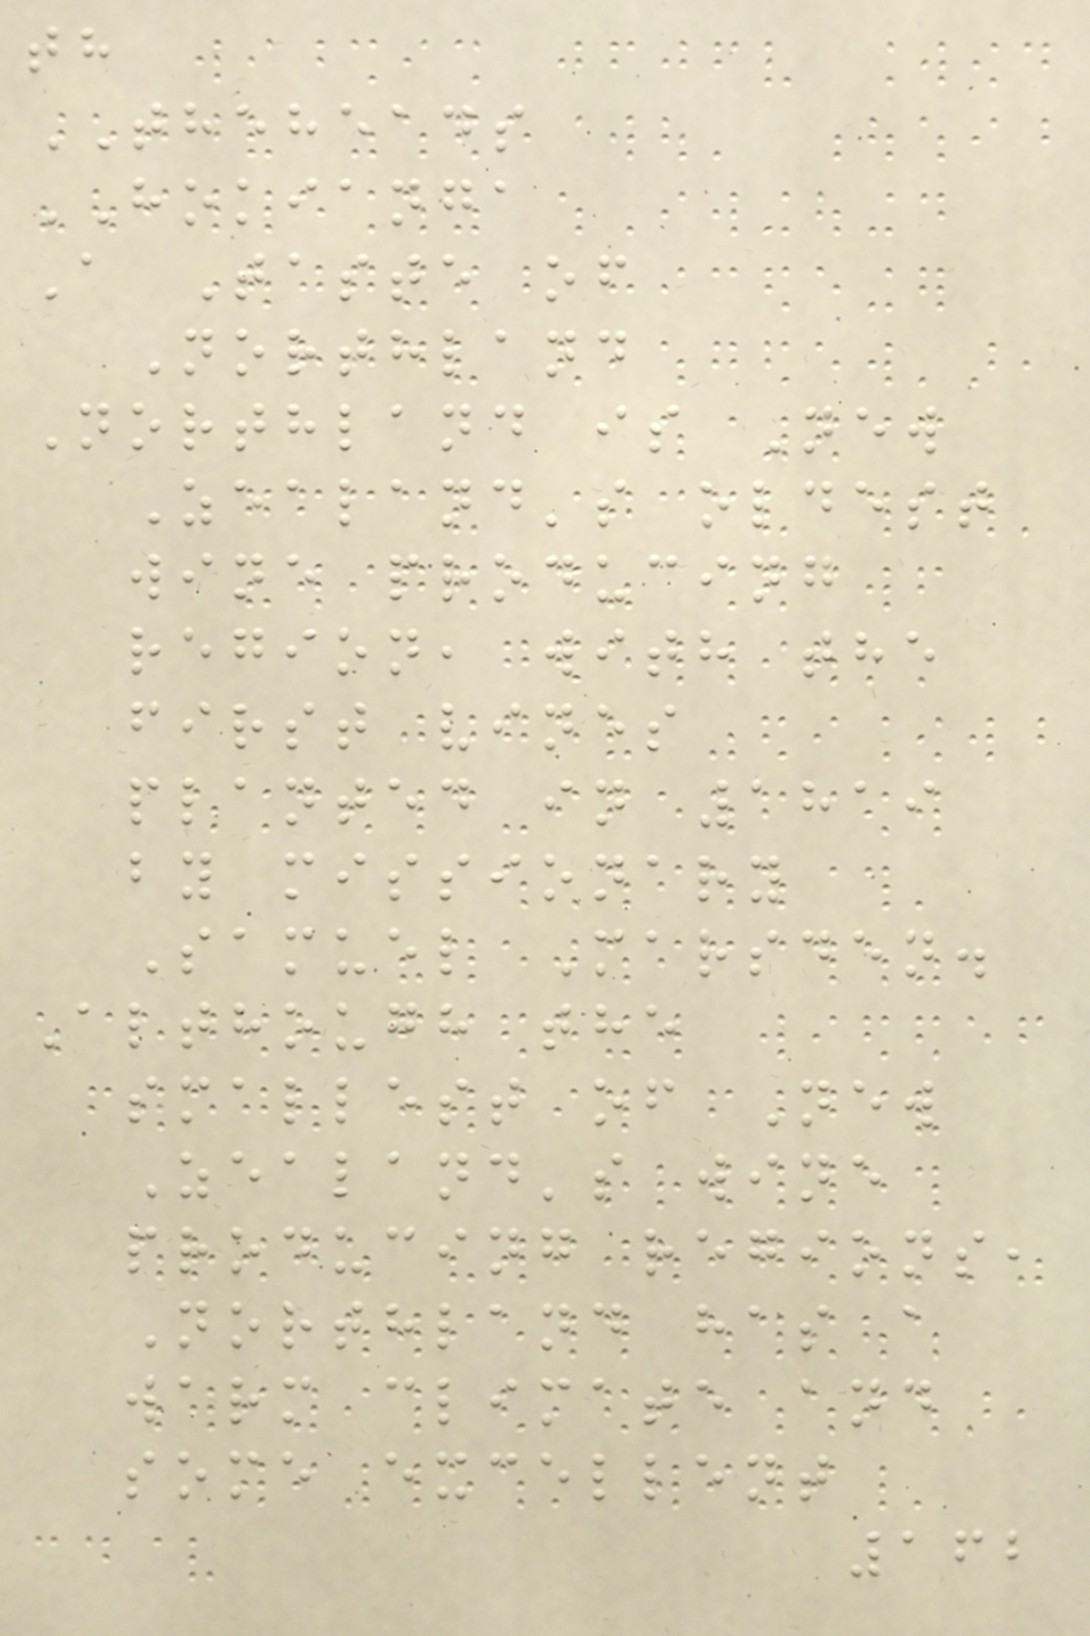th
THEHEADS
HOKIANGA
A Taste of
Northland
Northland is New
Zealand's oldest
wine producing
region, with the
first vines
planted in 1819
by missionary
Samuel Marsden.
Although the
smallest of New
Zealand's wine
producing regions,
Northland has a
warm climate and
some excellent
162
